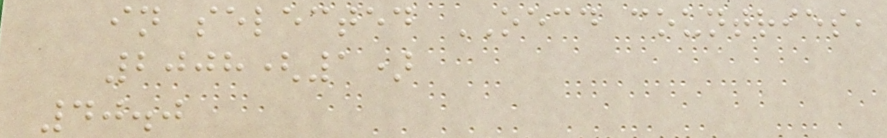in selected OECD countries,
2008(1)
40.0
